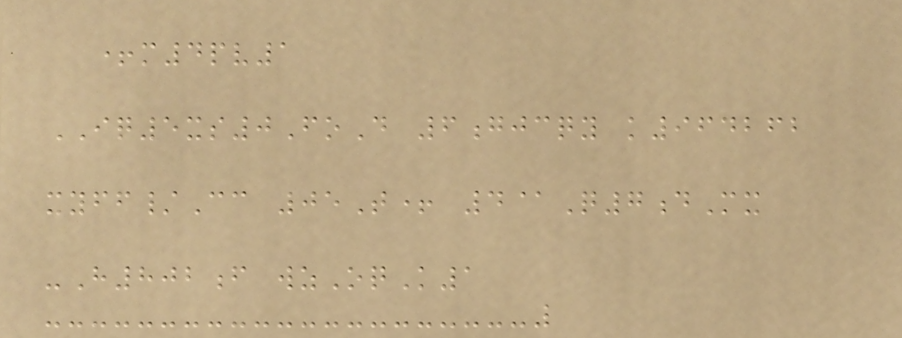+m4pv1
IQ5xs0FoD 6gjcqy k964262
xyff/Cc 05T+ 4@Q7dMx
-H802f wzOqK1
